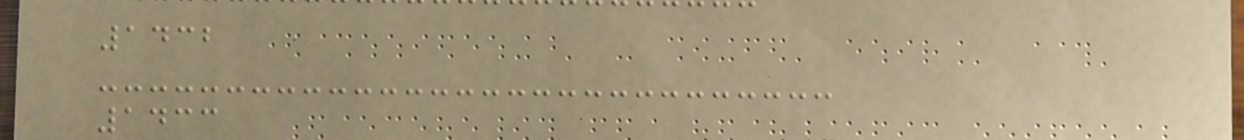1432
1433
